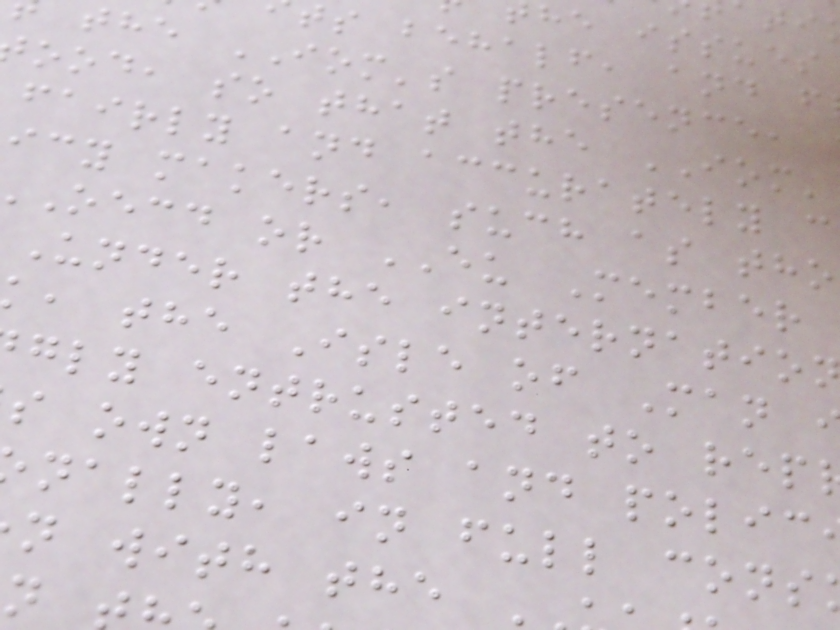he issues
ts behalf, and f
the IOM's presence,
ood, so that the IOM'
fairly and accurately c
icy makers, such as tho
oecd or EU Member
Under the internatio
, the Isle of Man
gly entrusted to rep
s own laws and polic
nally, in full cons
n with the
